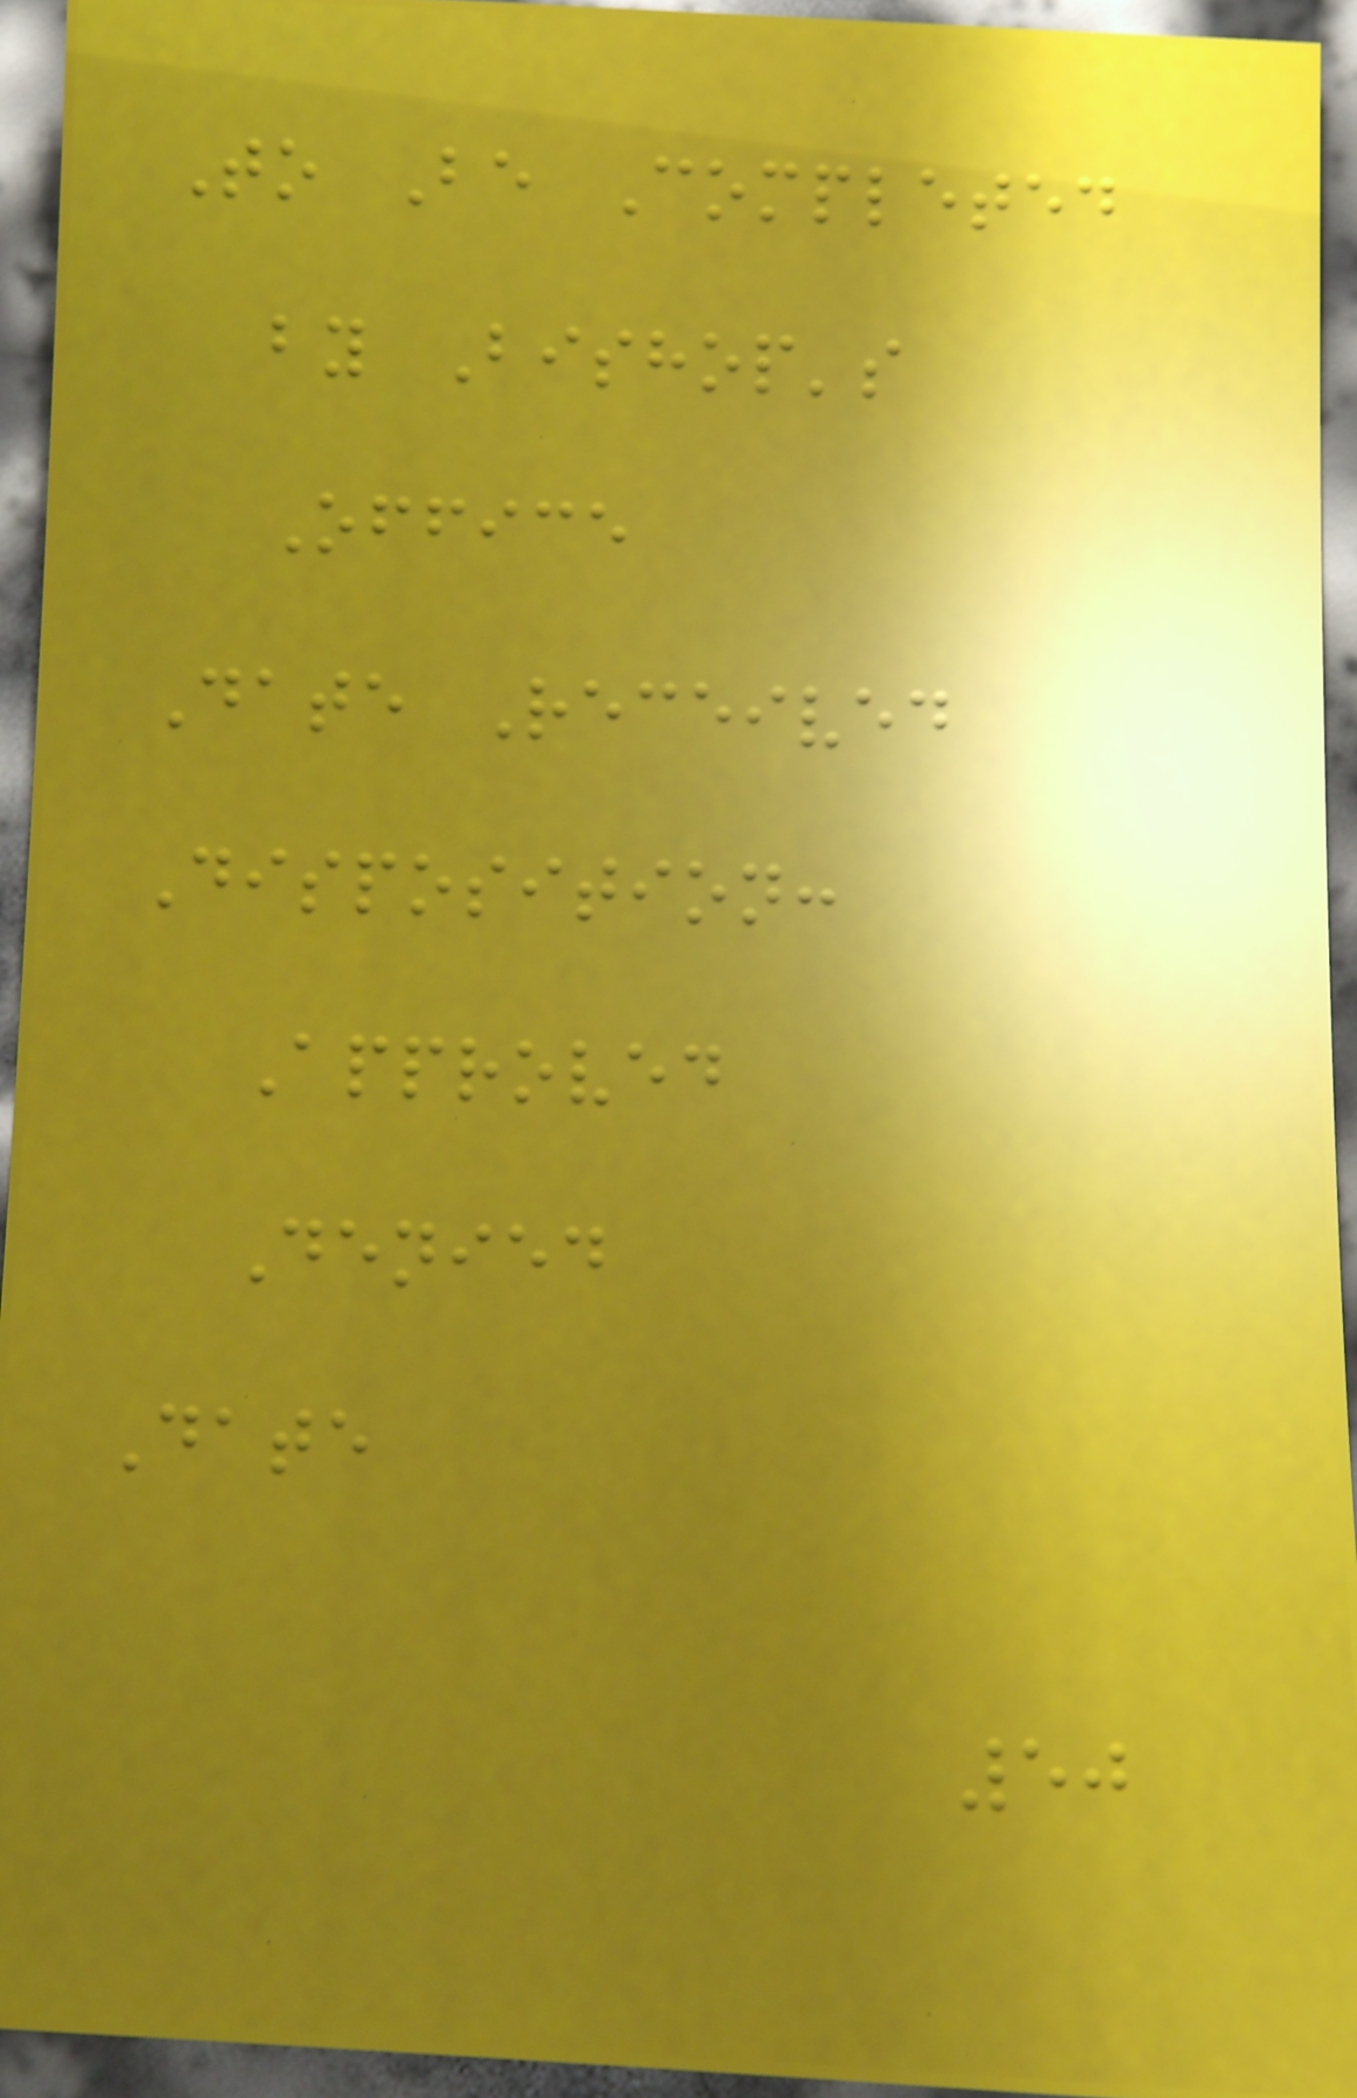To Be Completed
by Bishop's
Office
Date Received
Disposition:
Approved
Denied
Date
50
